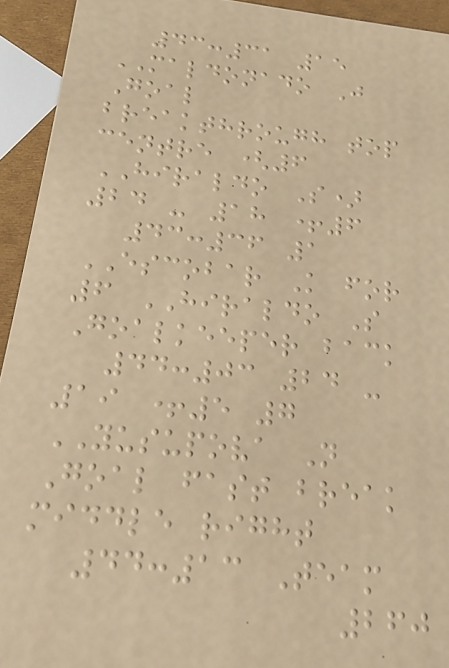43:31 15
MALDONADO J
Goal
breakthrough top
centre (6
HIRALDO S)
24 - 18 +6
43:36 1
ESCOBAR K for
6 HIRALDO S
Goalkeeper back
44:03 24 -
19 +5 7
YUSUPOVA N
Goal fast break
middle right
44:13 Team
260
